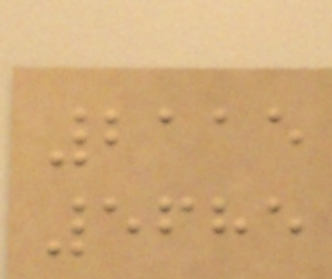2115
5685
